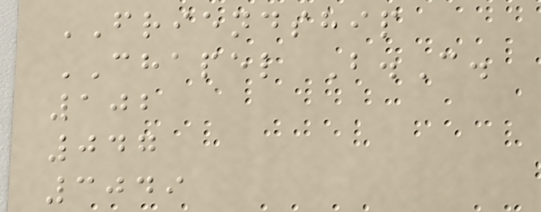FRIENDSHIP
CHAPEL B.C.
102
047
3049
